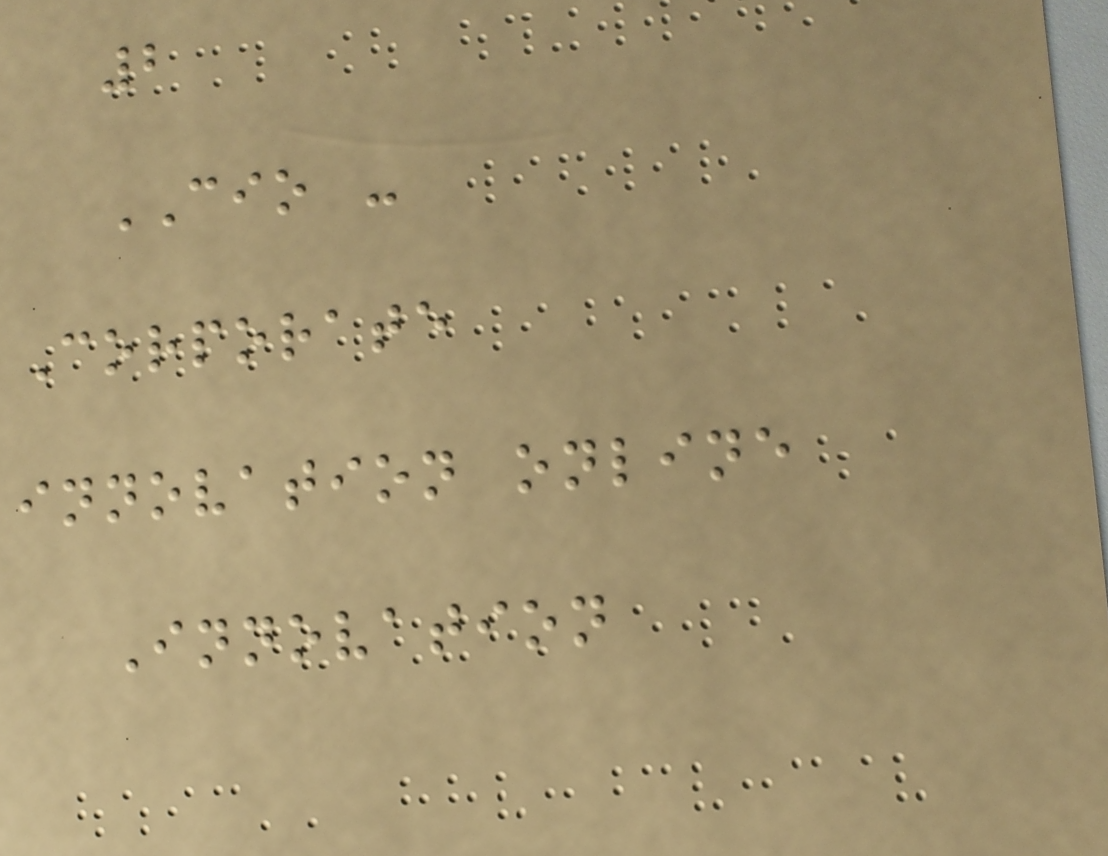2
CIO -
Corporate
innovation online
Innovation
